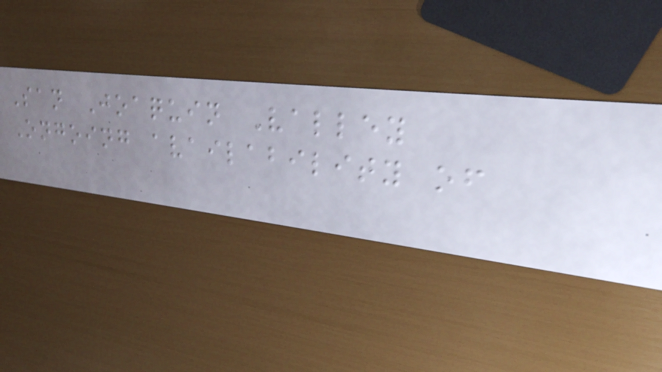San Joaquin Valley
Ongoing availability of
